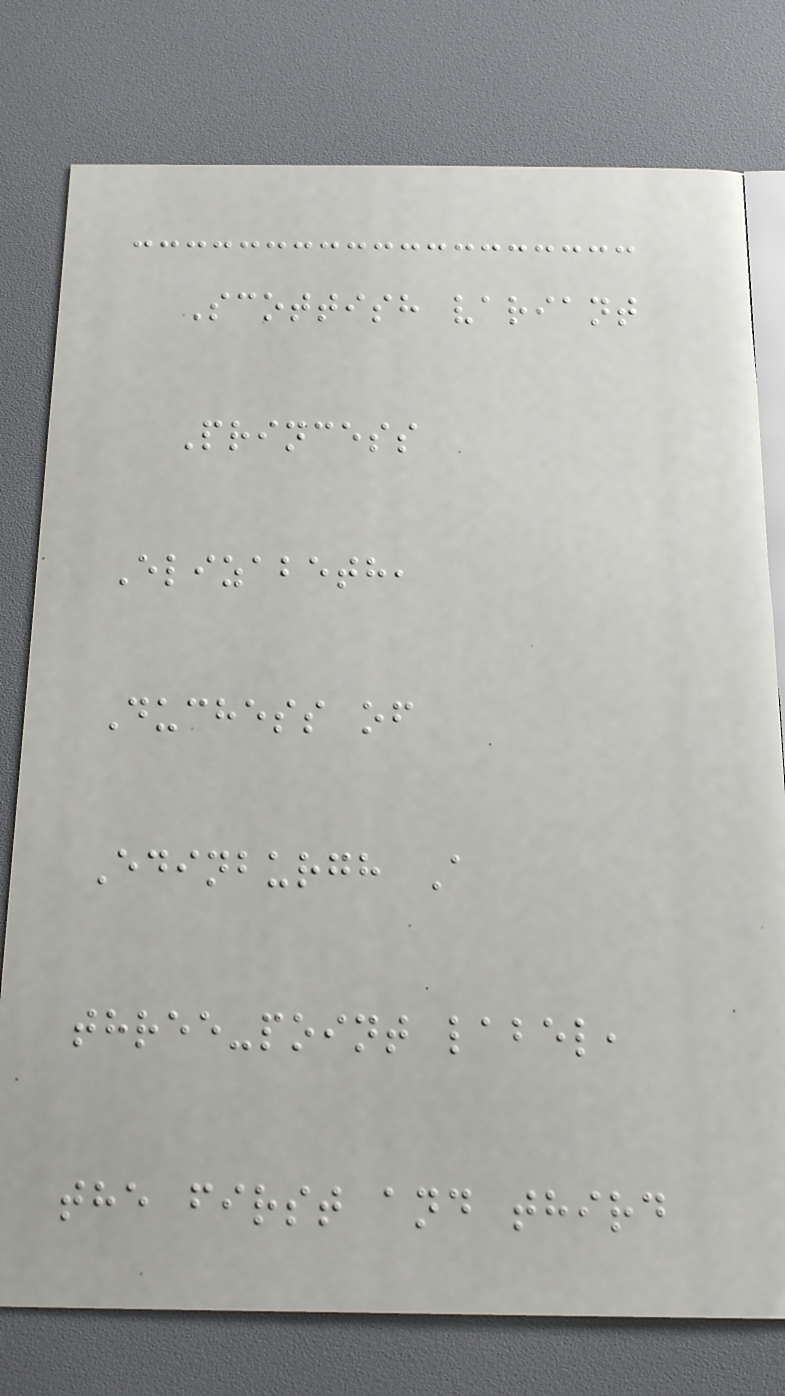Scottish variant
Princess
Elizabeth,
Duchess of
Edinburgh A
three-point label,
the first and third
